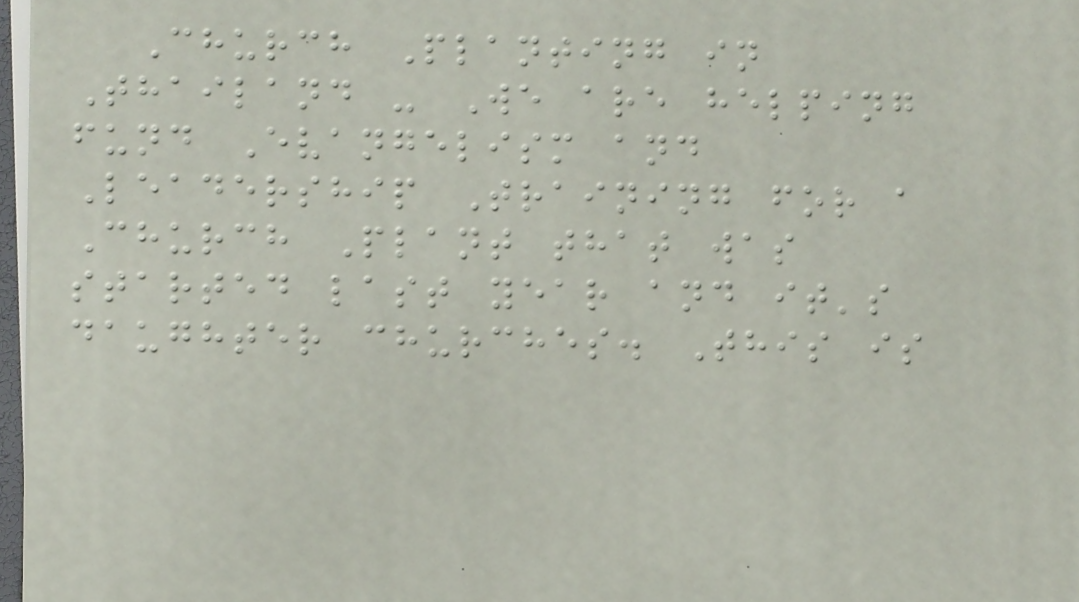Church Planting in
Thailand - We are helping
fund Evangelism and
Leadership Training for a
Church Plant that was
started last year and it's
daughter churches. This is
